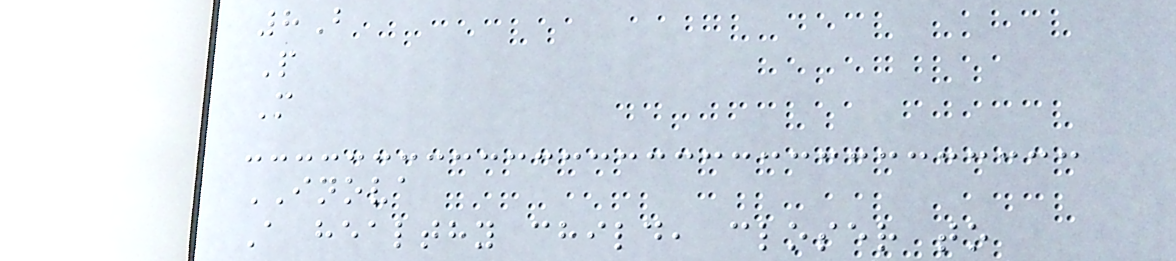8B
P
M
INOVA
A healthy child, closer to
